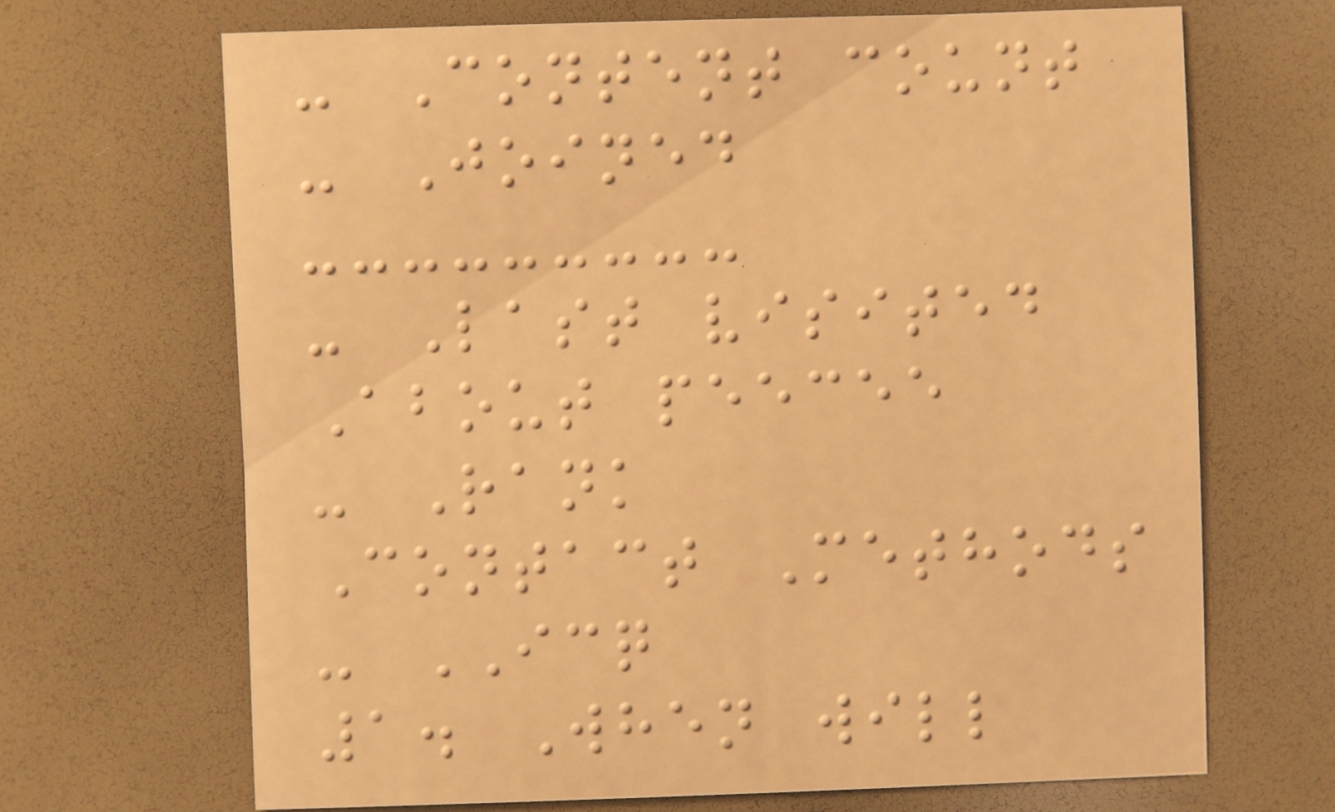- Content count
- Joined
- Last visited
About peecee
- Rank
Contact Methods
- ICQ
1. When will
